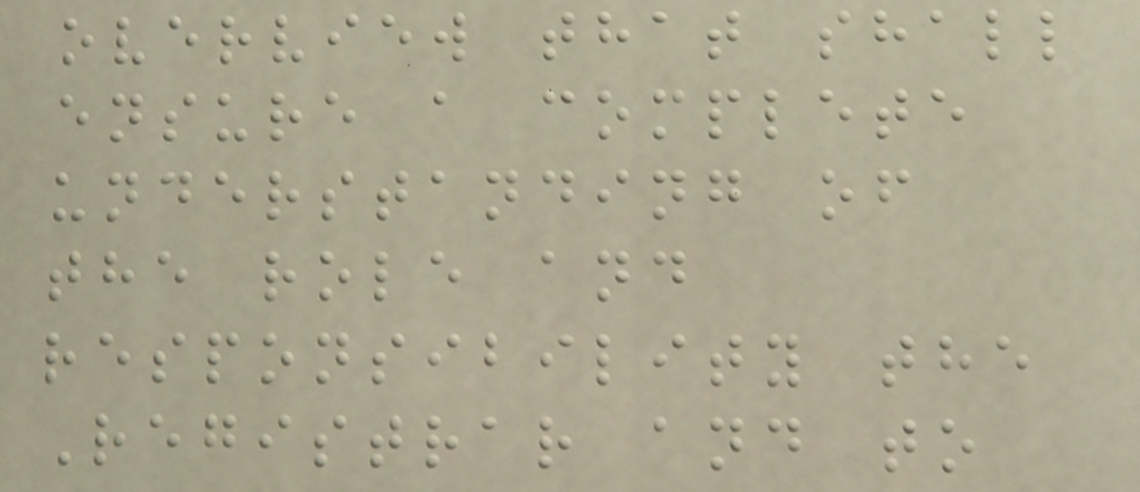overview that shall
ensure a complete
understanding of
the role and
responsibility the
Registrar and to
